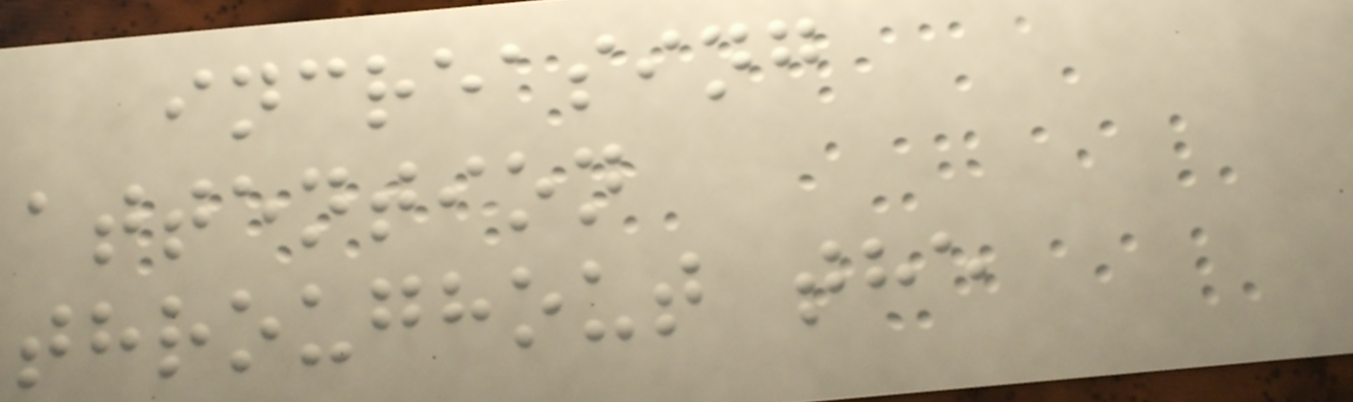increasing
attention
throughout the
